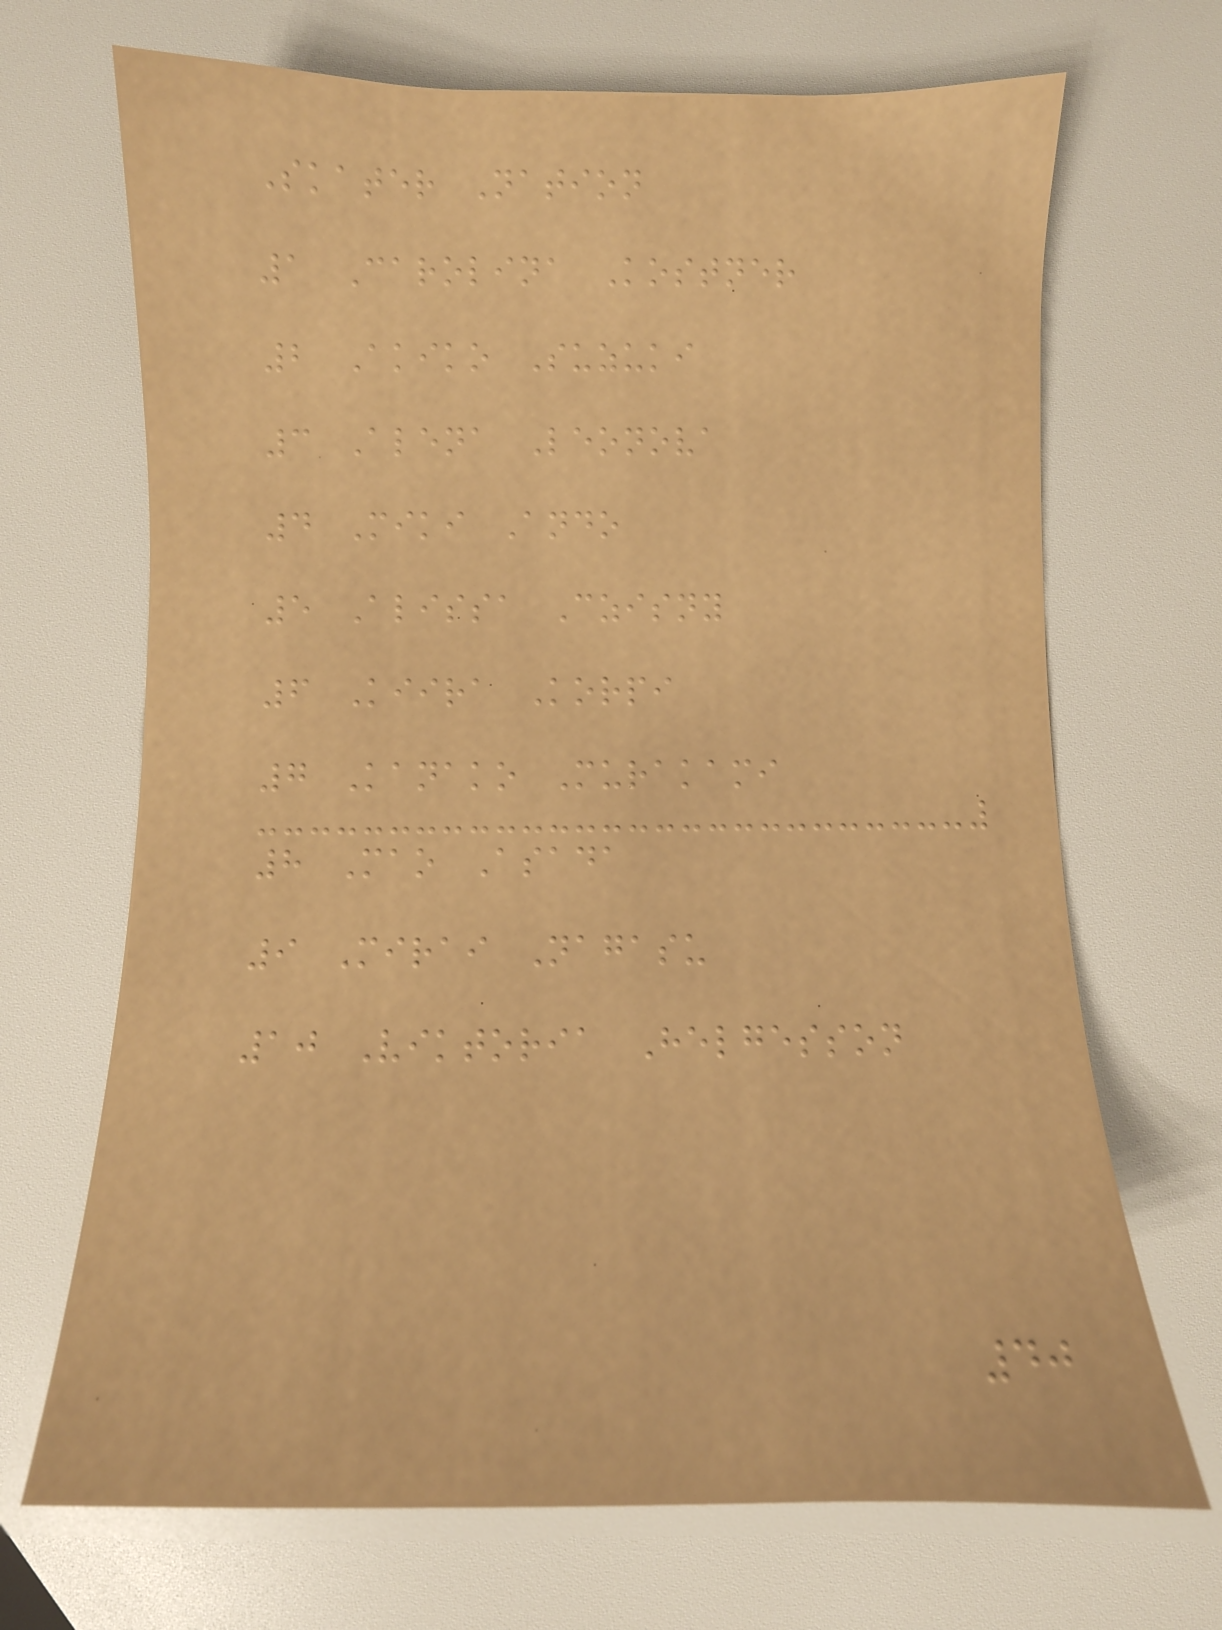Skater Nation
1 Carolina Kostner
2 Akiko Suzuki
3 Alena Leonova
4 Miki Ando
5 Alissa Czisny
6 Kiira Korpi
7 Kanako Murakami
8 Mao Asada
9 Mirai Nagasu
10 Viktoria Helgesson
40
